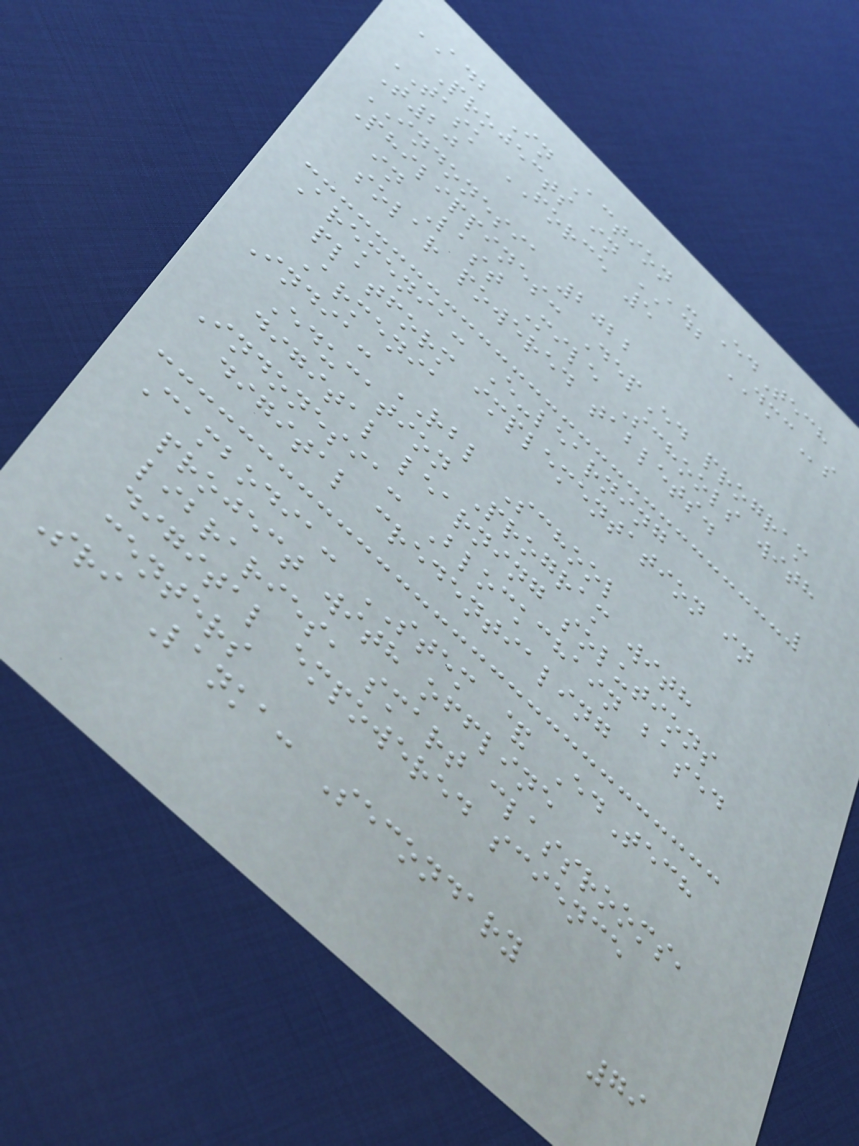ADB In Action - EdTech
Projects in ADB DMCs
TASK FORCE 5
T20
INDONESIA 2022
Philippines: DepEd program
in Last Mile Schools with
solar powered tablets.
Aremenia: E-learning
platform implementation in
Armenia
India: RBL School
Education Program with
digital learning solutions
Indonesia: Blockchain based
digital credentialing
Cambodia: STEM & EdTech
project with offline
libraries, smart classrooms,
digital empowered science
centers
Sri Lanka: Secondary
79
